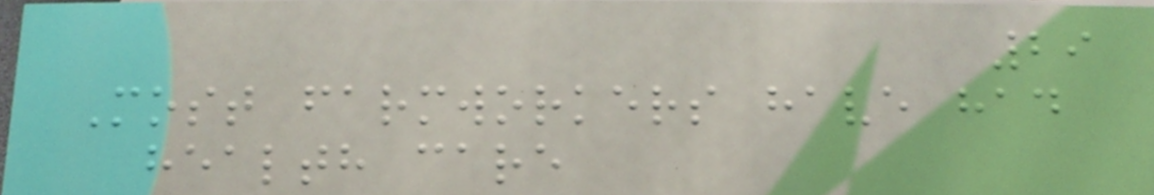29
Most farmworkers have had
health care
